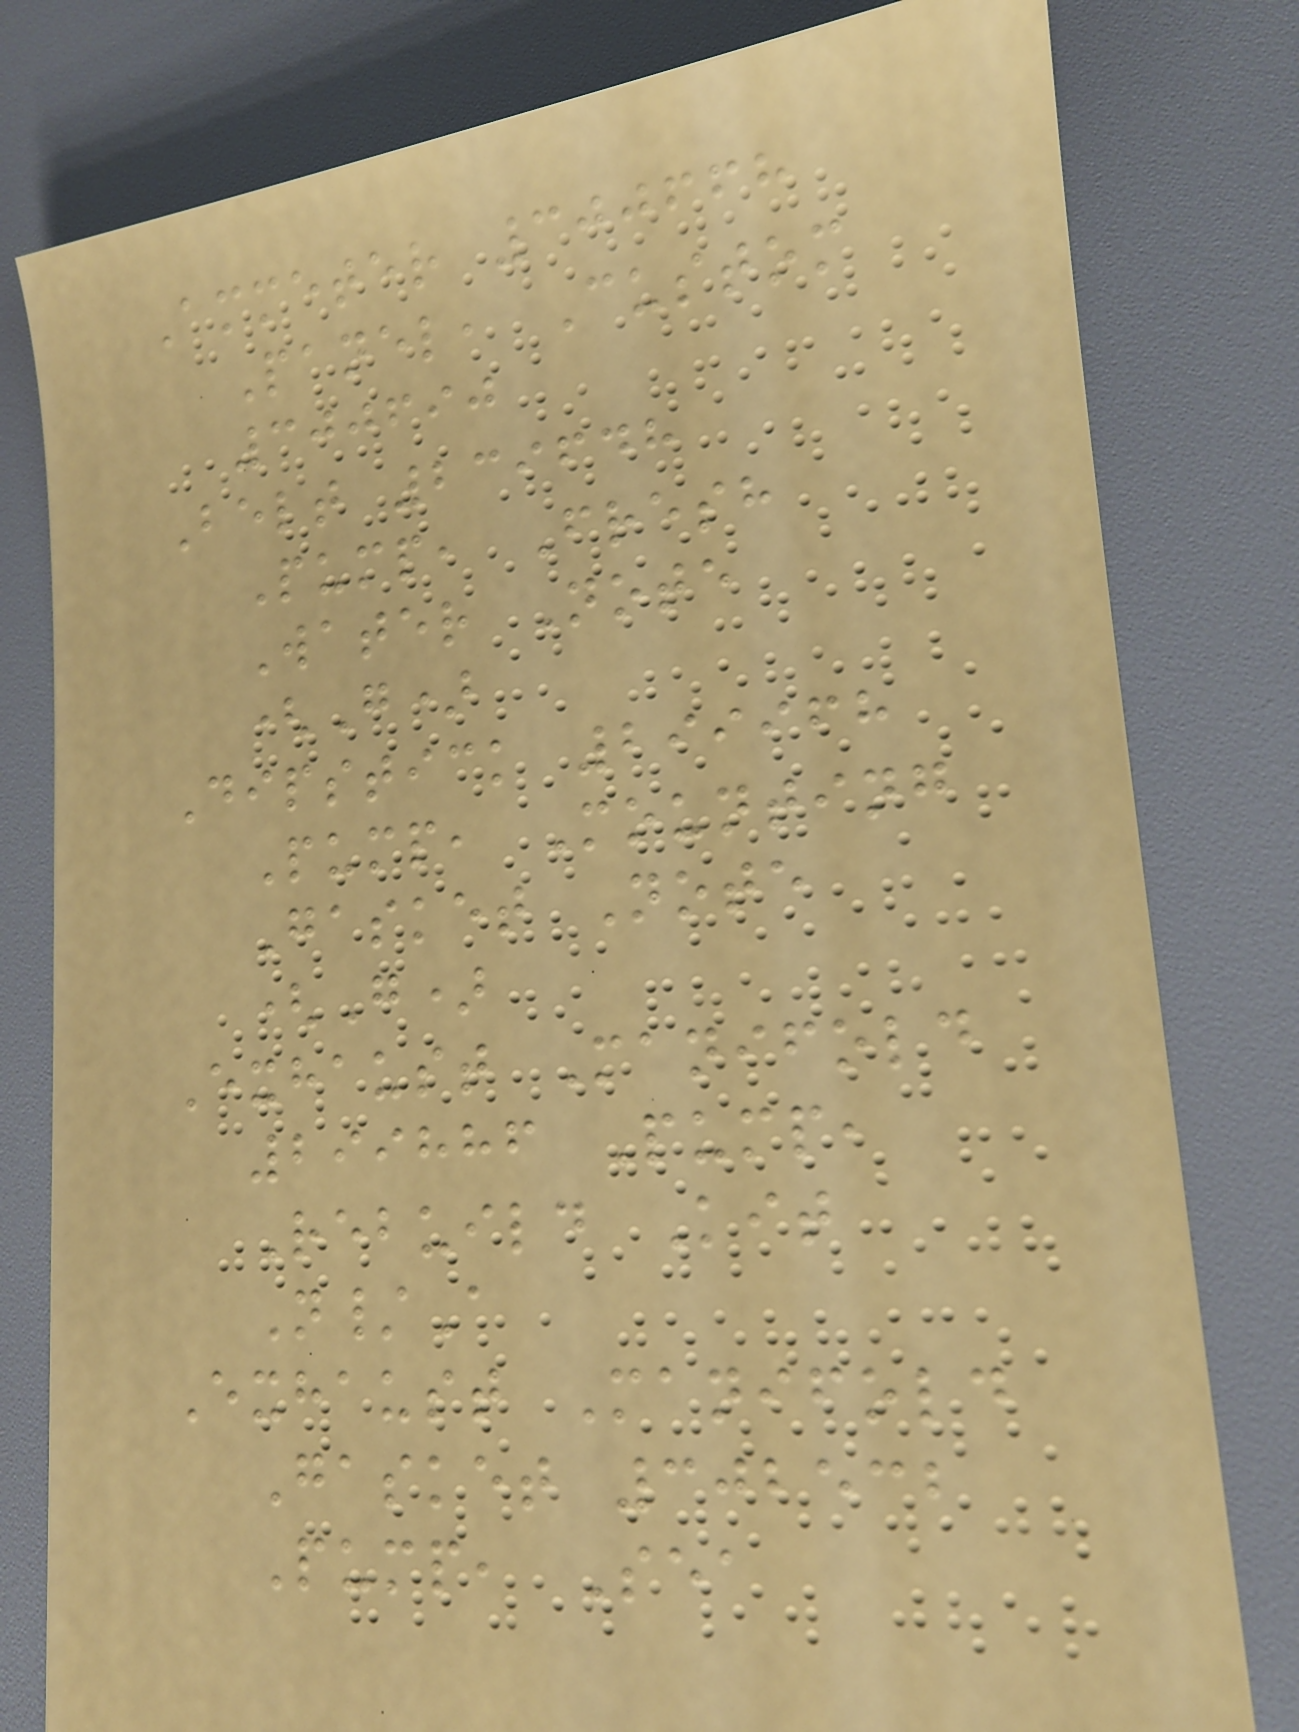Ammeter 300668
Panel, Custom
300690
Belt 239648
Pump, Fresh
Water Note
(G)
Dipstick 299968
Pump, Mounting
Gasket Note
(G)
Exhaust Manifold
299886 Pump,
Rebuild Kit
N/A
Exhaust Manifold
Gasket 302532
Pump, Sea
